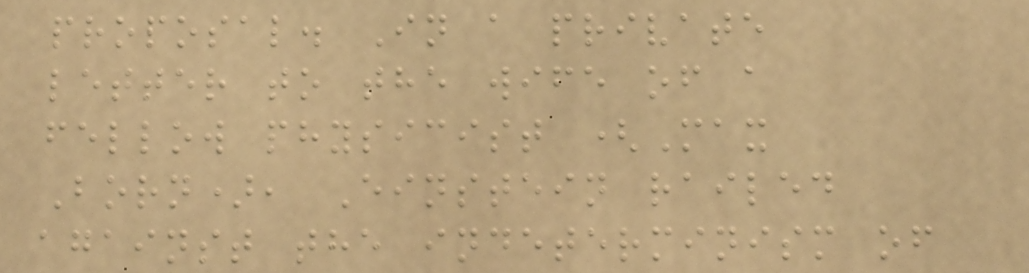proposal. In a private
letter to the wife of a
fellow physicist (Max
Born), Einstein railed
against the indeterminism of
